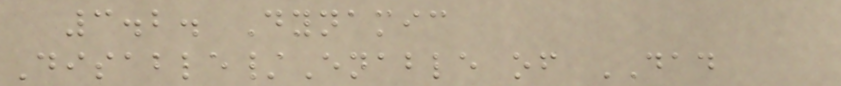3.2. Dynamic
Disable/Enable of DAD
